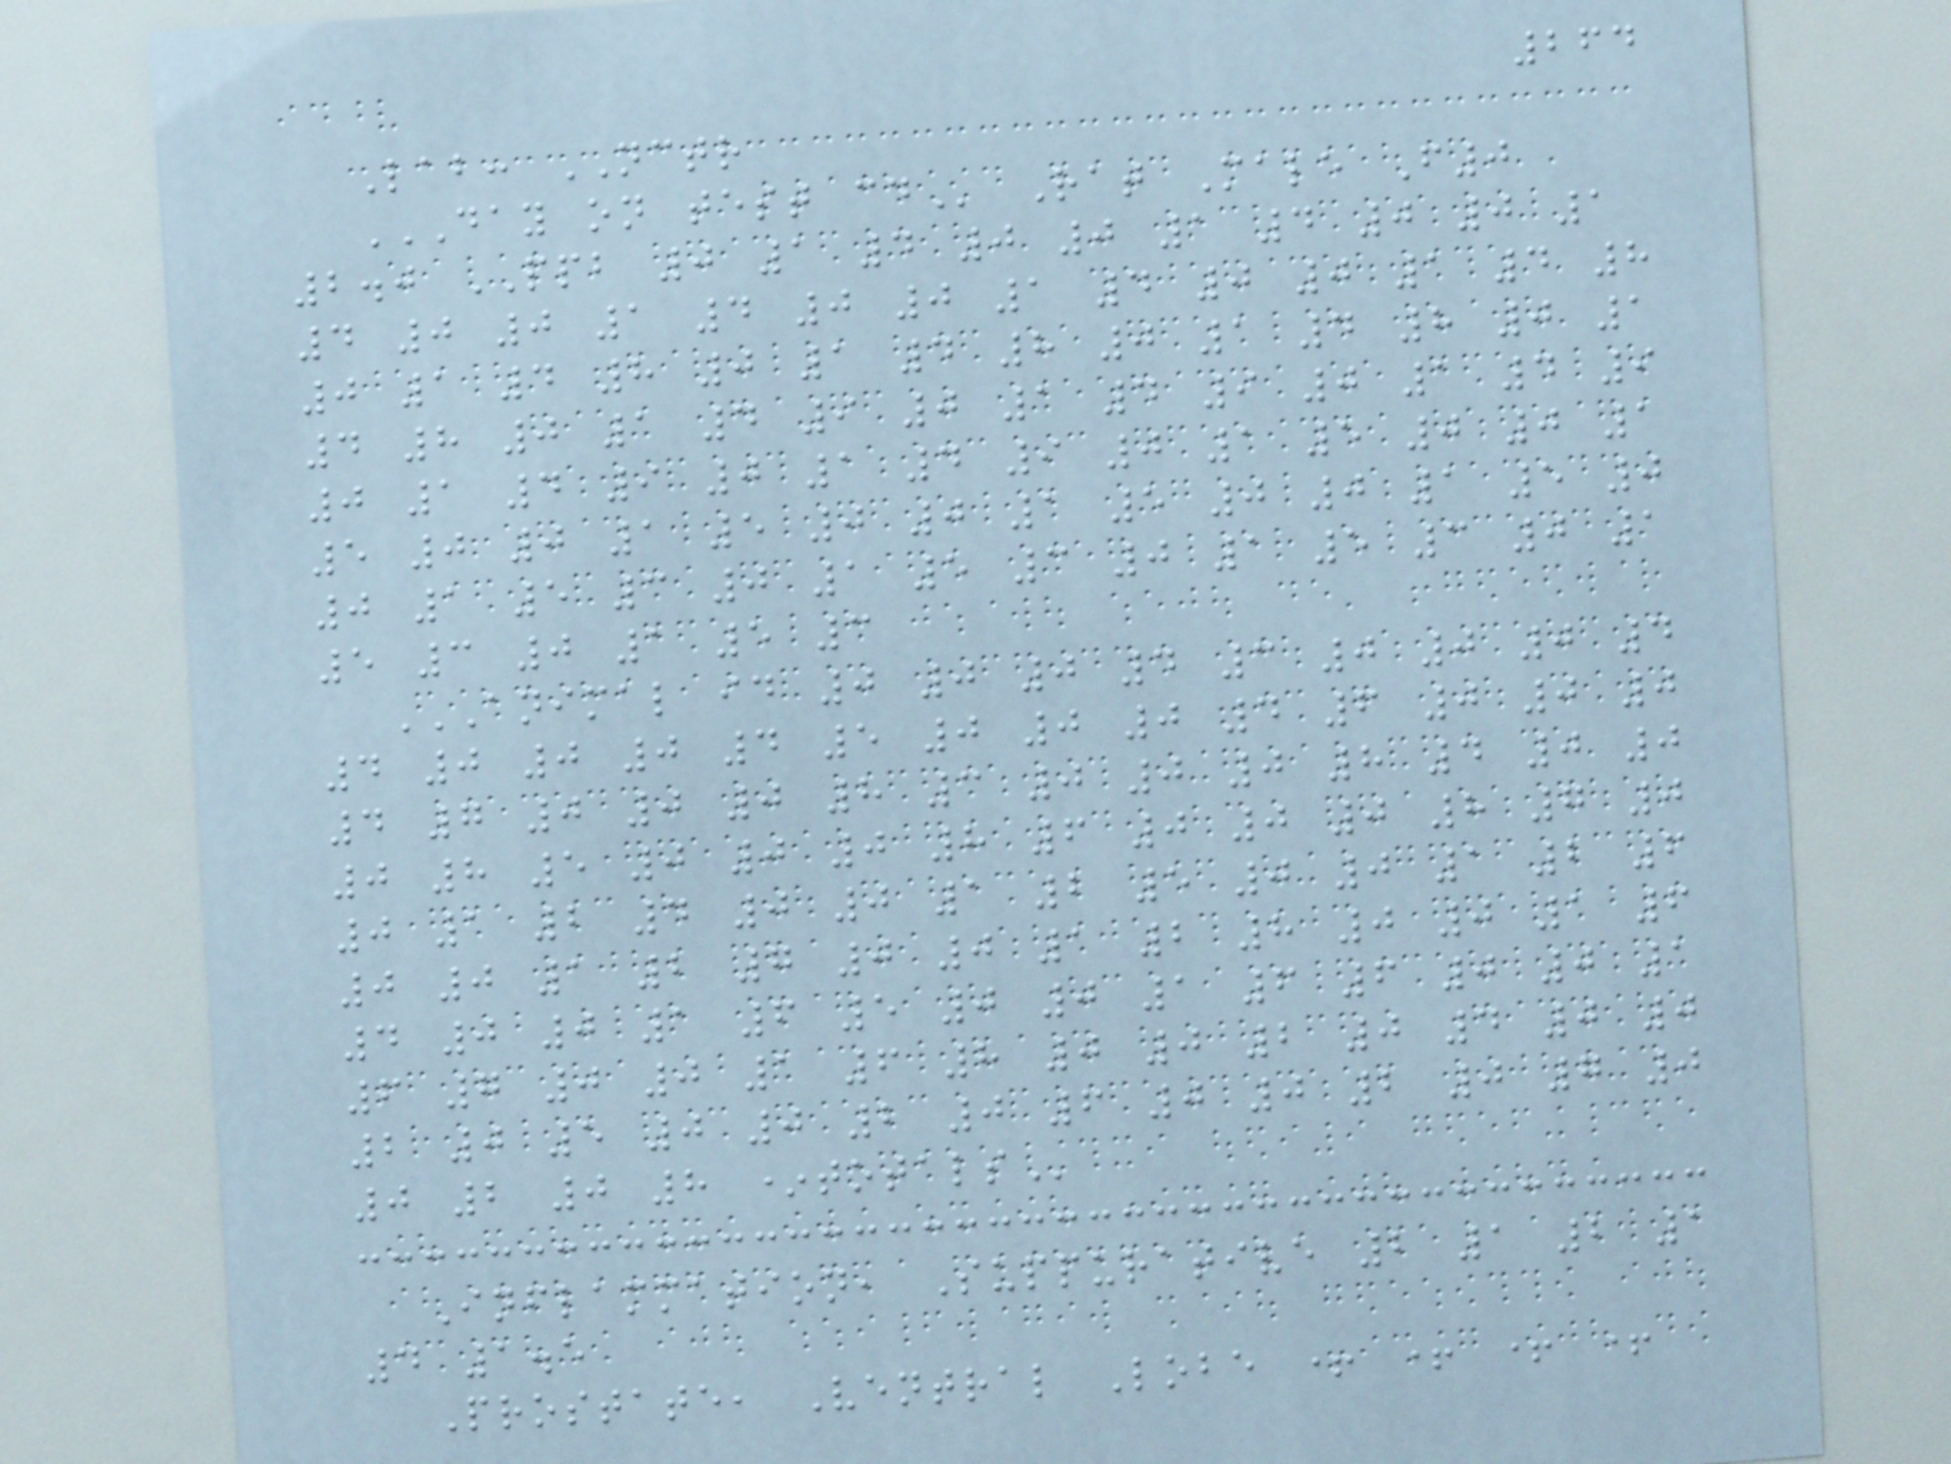264
Lab: NCTR
DAY ON TEST CD Rat Male F0
2.0 PPB 0 1 4 0 0 1 4 0 0 1
4 0 0 1 4 0 0 1 4 0 0 1 4 8
0 1 4 8 0 1 4 8 0 1 4 8 0 1
4 8 0 1 4 9 0 1 4 9 0 1 4 9
0 1 4 9 0 1 4 9 0 1 5 0 0 1
5 0 0 1 5 0 0 1 5 0 0 1 5 0
0 1 5 3 0 1 5 3 0 1 5 3 0 1
5 3 0 1 5 3
ANIMAL ID 0 0 0 4 3 0 0 0 4
4 0 0 0 4 5 0 0 0 4 6 0 0 0
4 7 0 0 0 8 3 0 0 0 8 4 0 0
0 8 5 0 0 0 8 6 0 0 0 8 7 0
0 1 2 4 0 0 1 2 5 0 0 1 2 6
0 0 1 2 7 0 0 1 2 8 0 0 1 6
4 0 0 1 6 5 0 0 1 6 6 0 0 1
6 7 0 0 1 6 8 0 0 2 0 4 0 0
2 0 5 0 0 2 0 6 0 0 2 0 7 0
0 2 0 8 *TOTALS
Inflammation, Suppurative 2 1 2 1
4 1.5
Prostate, Ventral Lobe + + + +
